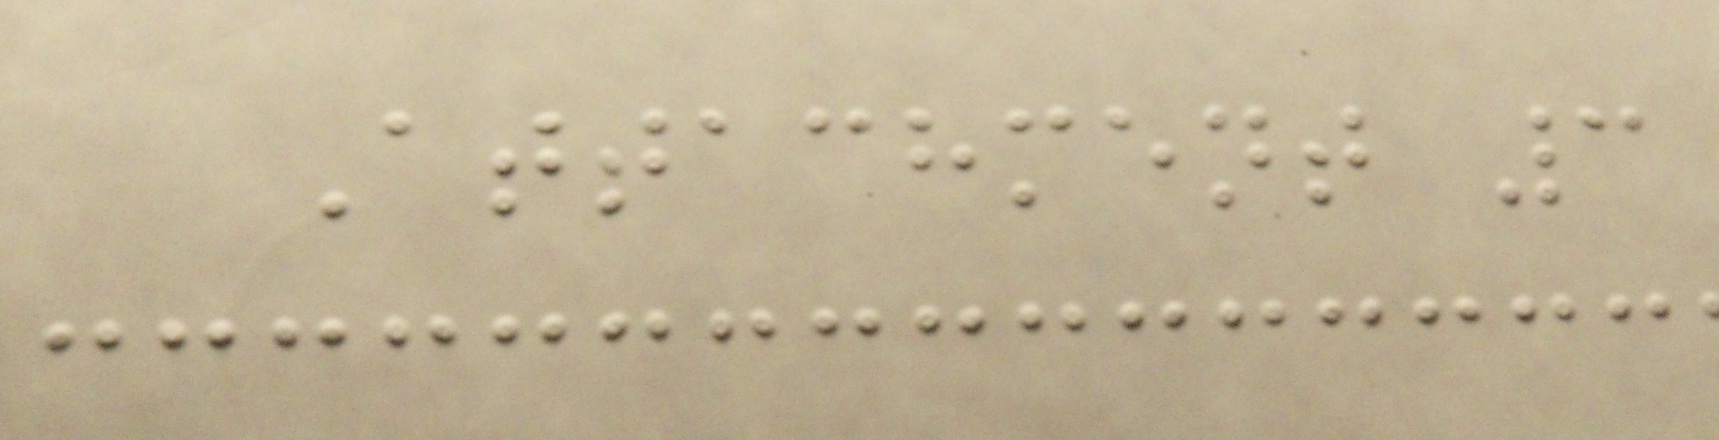Attachment 3
